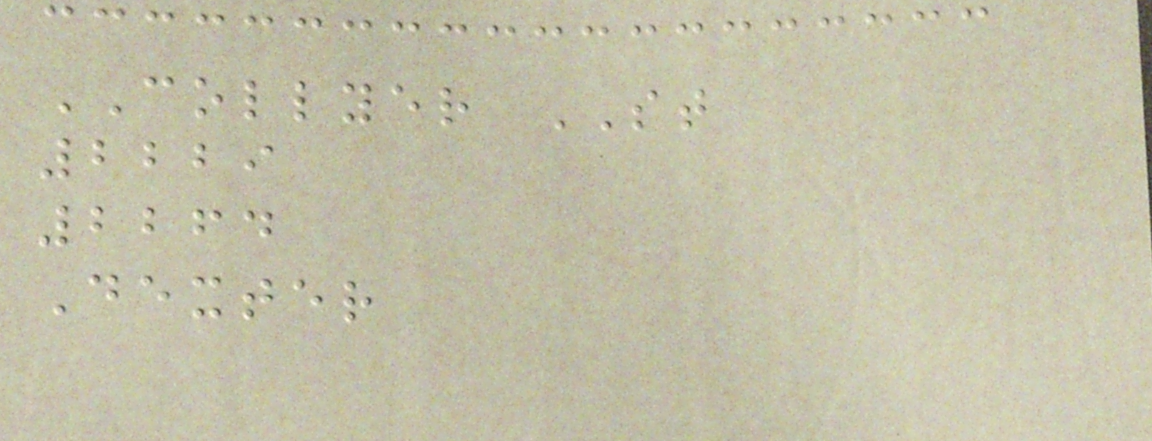COLLYER ST
2229
2264
Dexter
